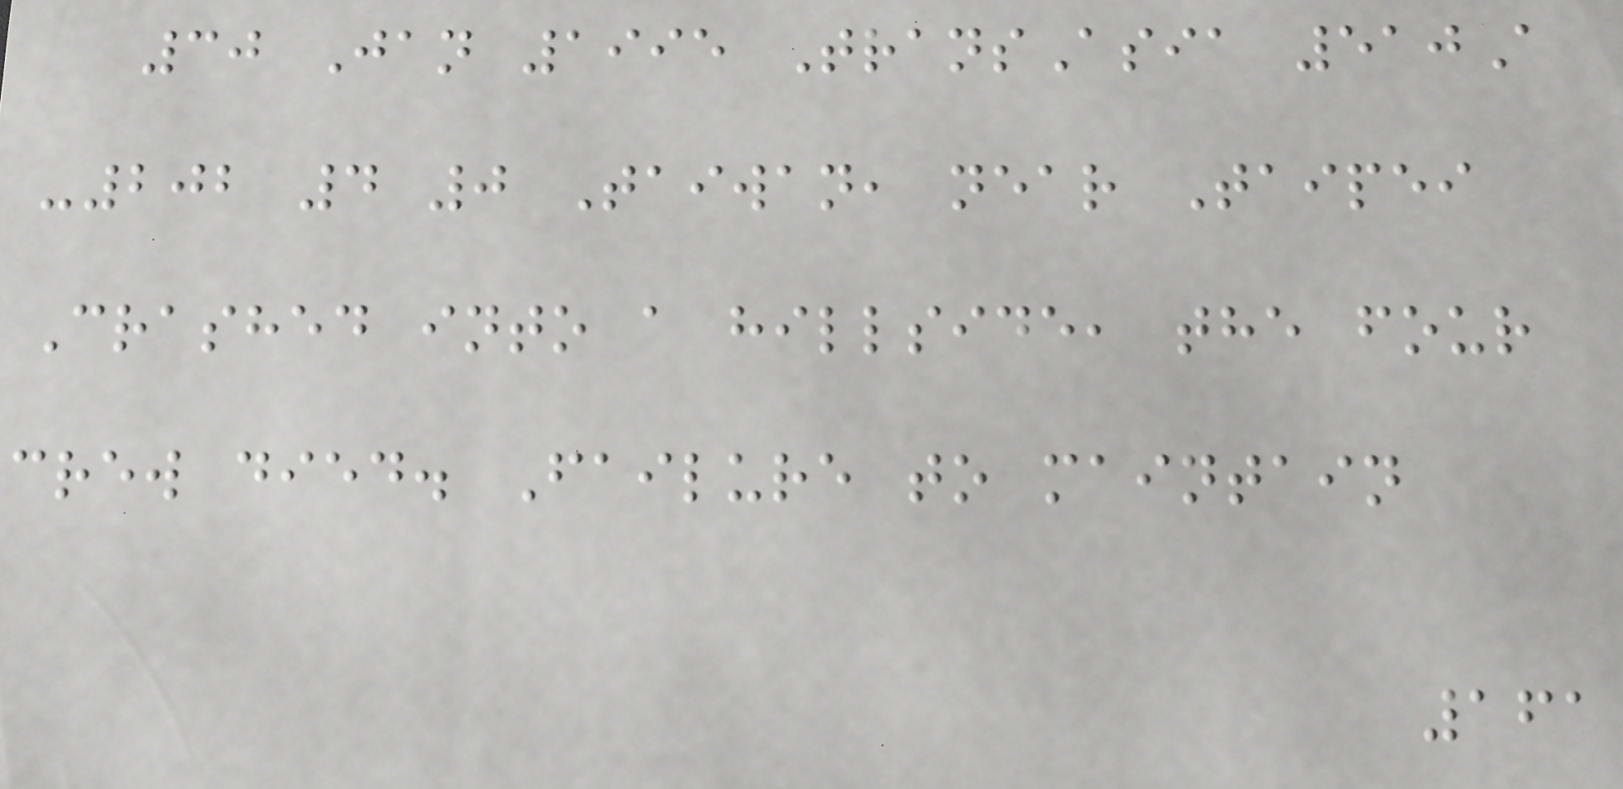30 Jan 1995 TransAsia 510A
-202 4 0 Taiwan, near Taipei
Crashed into a hillside, the four
crew died. Failure to maintain
161
